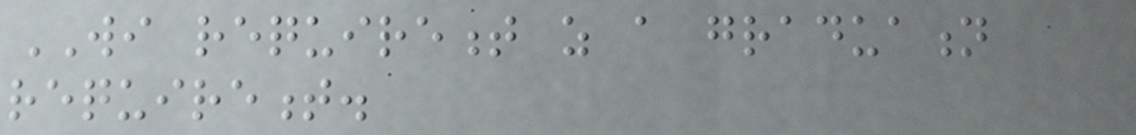WI requirement as a graduation
requirement.
